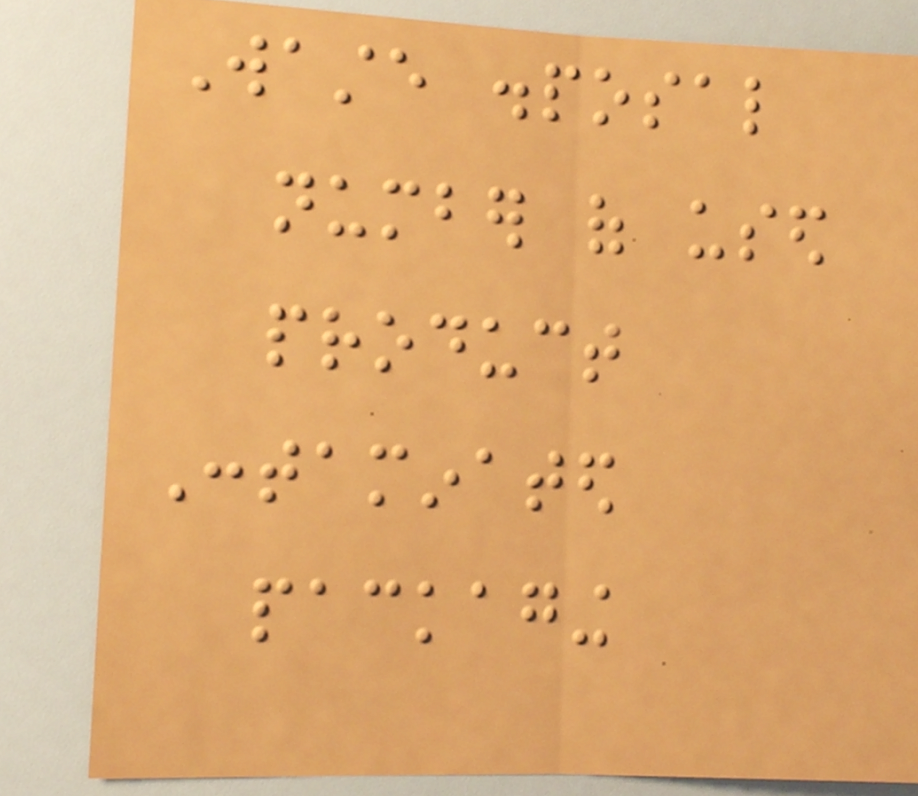Waste disposal
number of used
product
Contaminated
packaging
